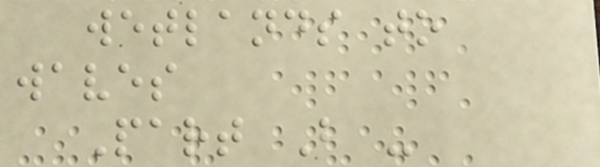wetlands to
waves
Part B -
